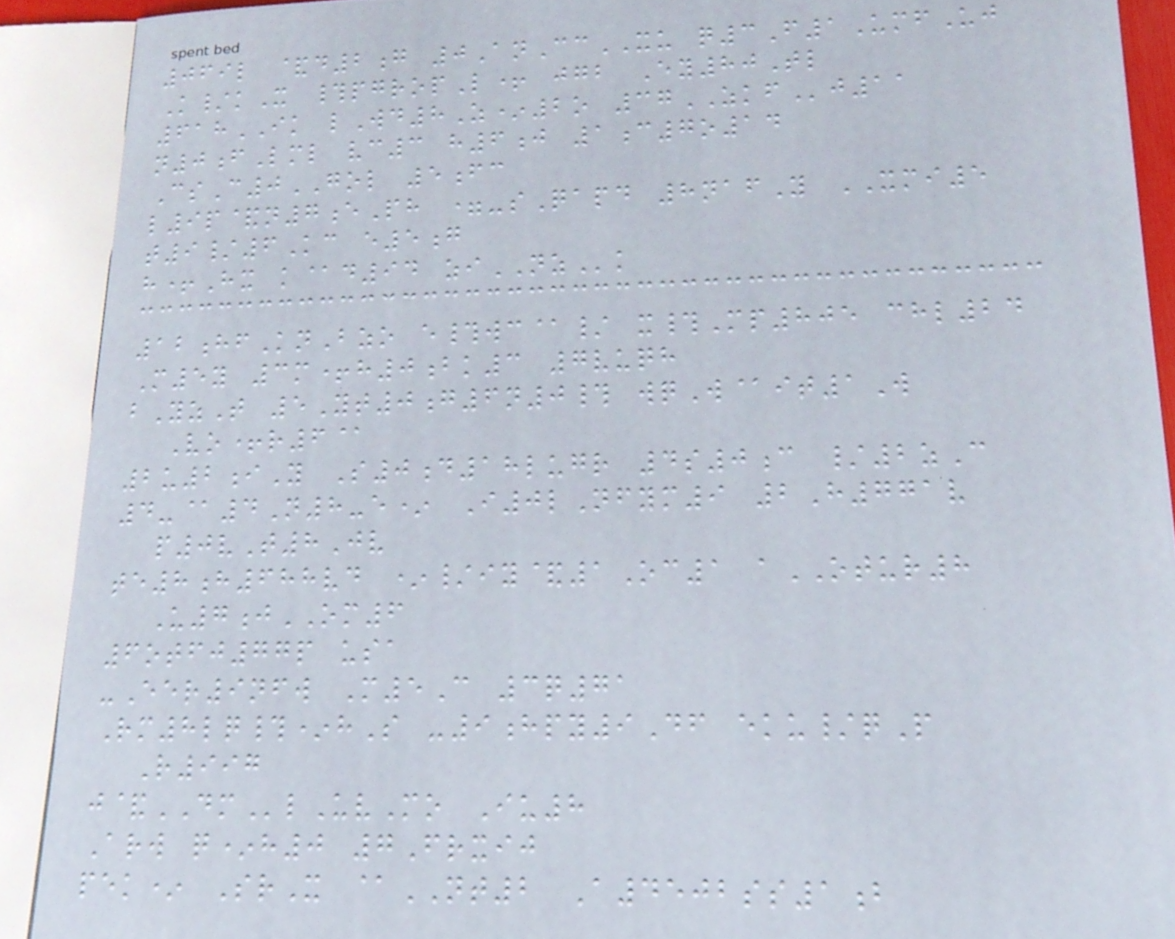069l &d2g 0AnCcXU q3F1UmfUj
K/kX #pgropL+ jgb Ey80Tl
618IK lWd8Z*2o 37ZKFj11
n0fLml vc3 h6j 1c7o14
CsC0GOL 5fc
l9p&n7ePh =-sQapd 8nafY XMI5
t9/6Kc e5g
h+Hx k@d94 ziNZk
12hfKnBzo e#wc@/ x#Mp805 chl24
M5y 3m+h0bk3 7vuqh
bYzT 5Yt0g6n0# wqW@it1W
Vo+r6@
2u2iY S0d18lugr 4s0c /2zC
4-@4N8-e* I0lNfym9 2H771v
p0vT8Jv
te8h688vd */iy&1Oc1 aOTUR8
U7jOM6
6otfj77p usa
-Eer9nfw M5C 3q71
Rm8lq#*hS -9hpy9Df eku/qP
R997
j&DMlUvMo Iu8
Arw q*h0 7Frxij
pek* SrX @NT2 A4502ss1b
